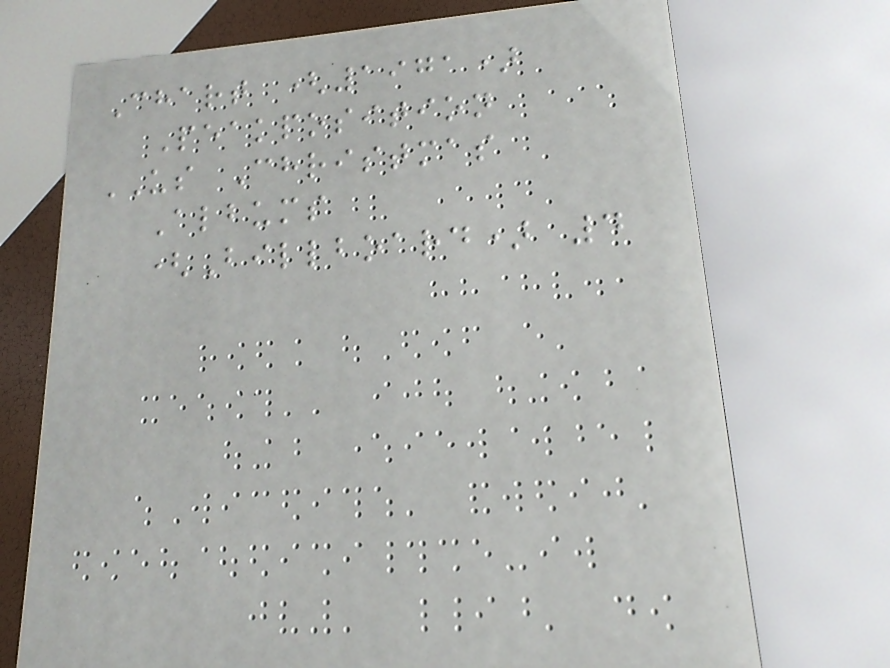Chart (1971)
Peakposition
US Christmas
Albums
(Billboard) 4
